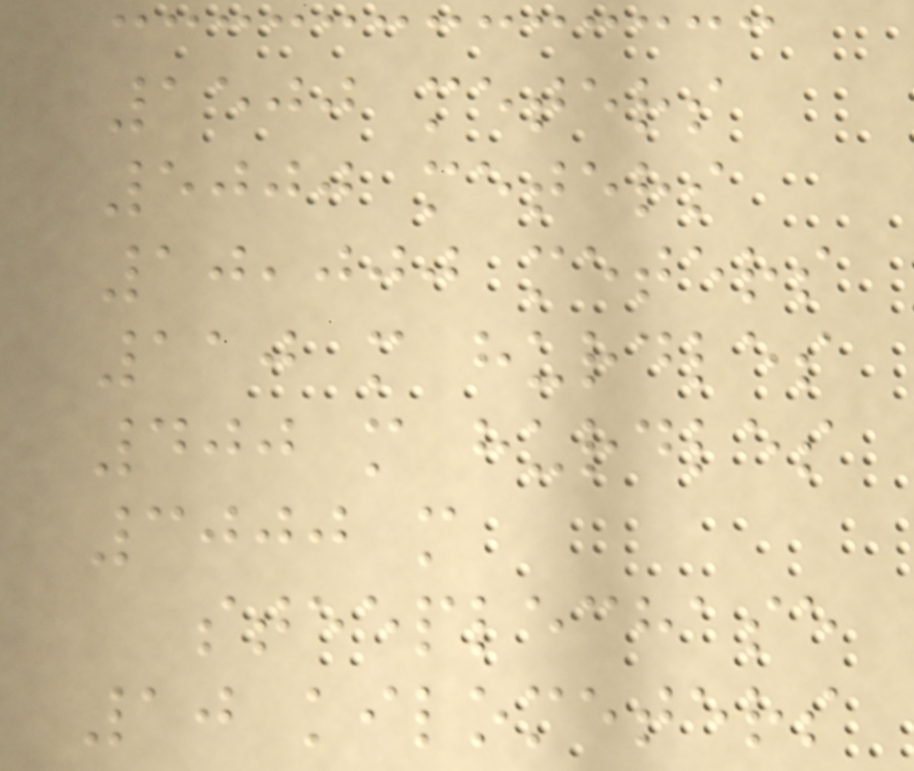1500 meters
5000 meters
10,000 meters
110 m hurdles
400 m hurdles
3000 m
steeplechase
10 kilometers
